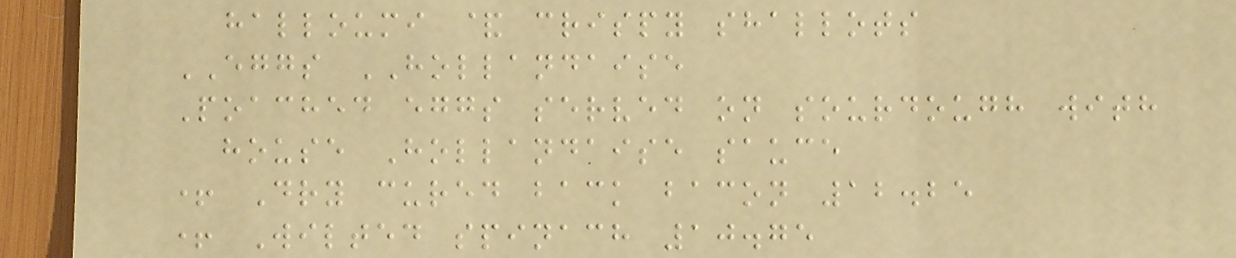halloumi & crispy shallots
EGGS HOLLANDAISE
Poached eggs served on sourdough with
house Hollandaise sauce
+ Dry cured back bacon 12.25
+ Wilted spinach 10.75
